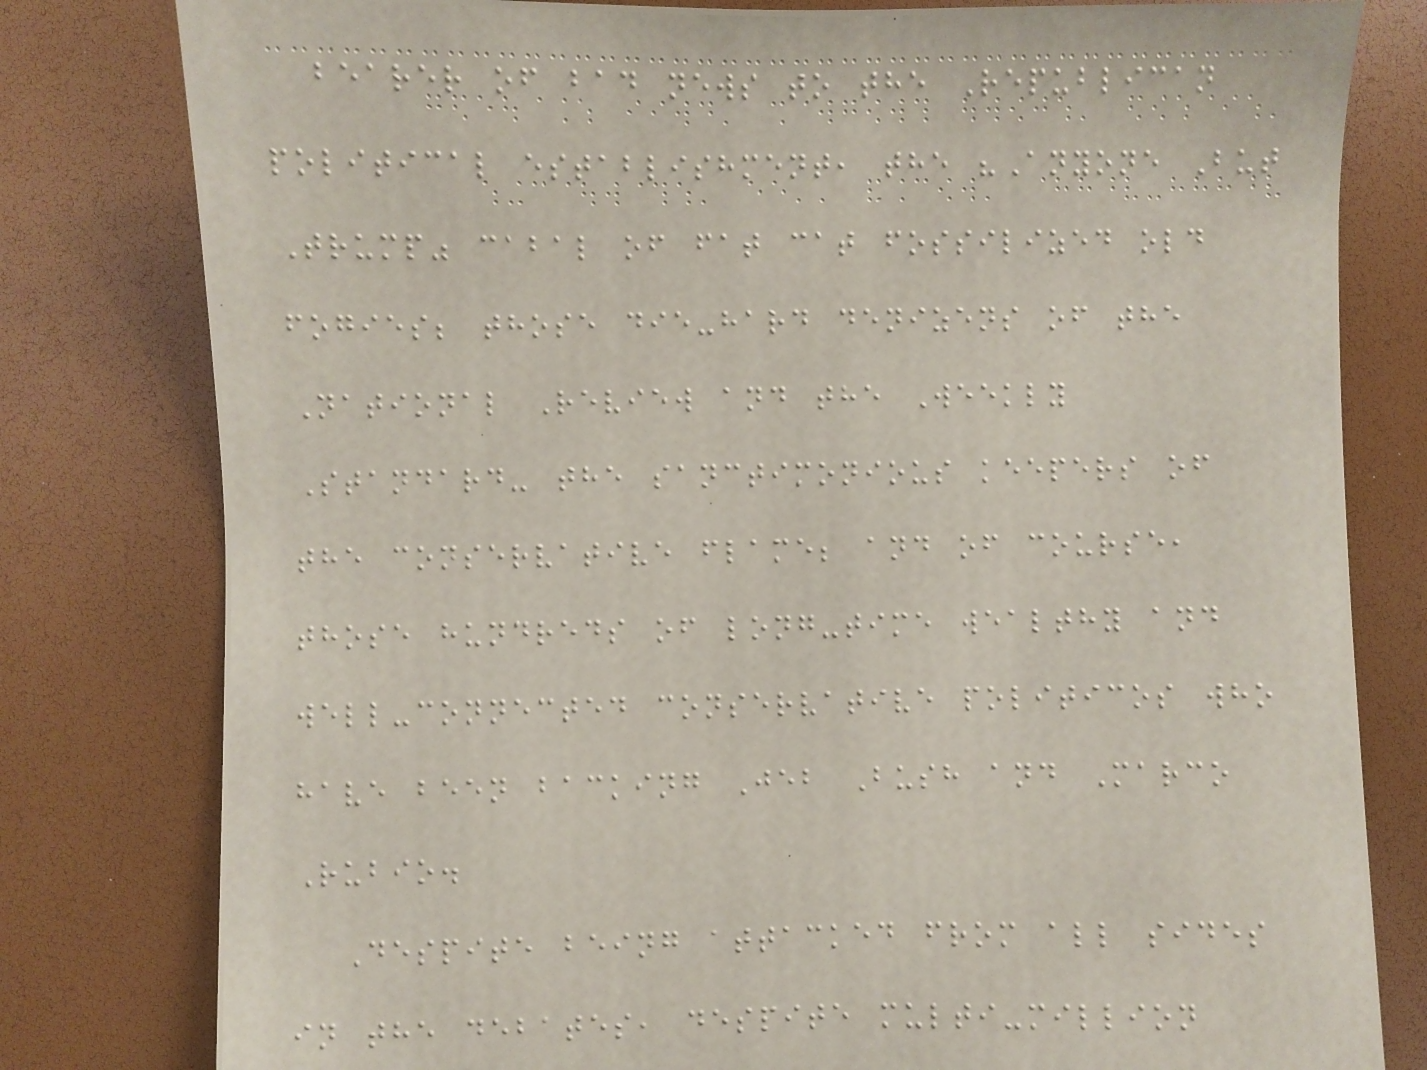bearer of bad news to the Republican
political establishment, the "Anyone But
Trump" cabal of fat cat fossilized old
fogies; those die-hard denizens of the
National Review and the Weekly
Standard- the sanctimonious keepers of
the conservative flame; and of course,
those hundreds of long-time wealthy and
well-connected conservative politicos who
have been backing Jeb Bush and Marco
Rubio.
Despite being attacked from all sides
in the debates, despite multi-million
